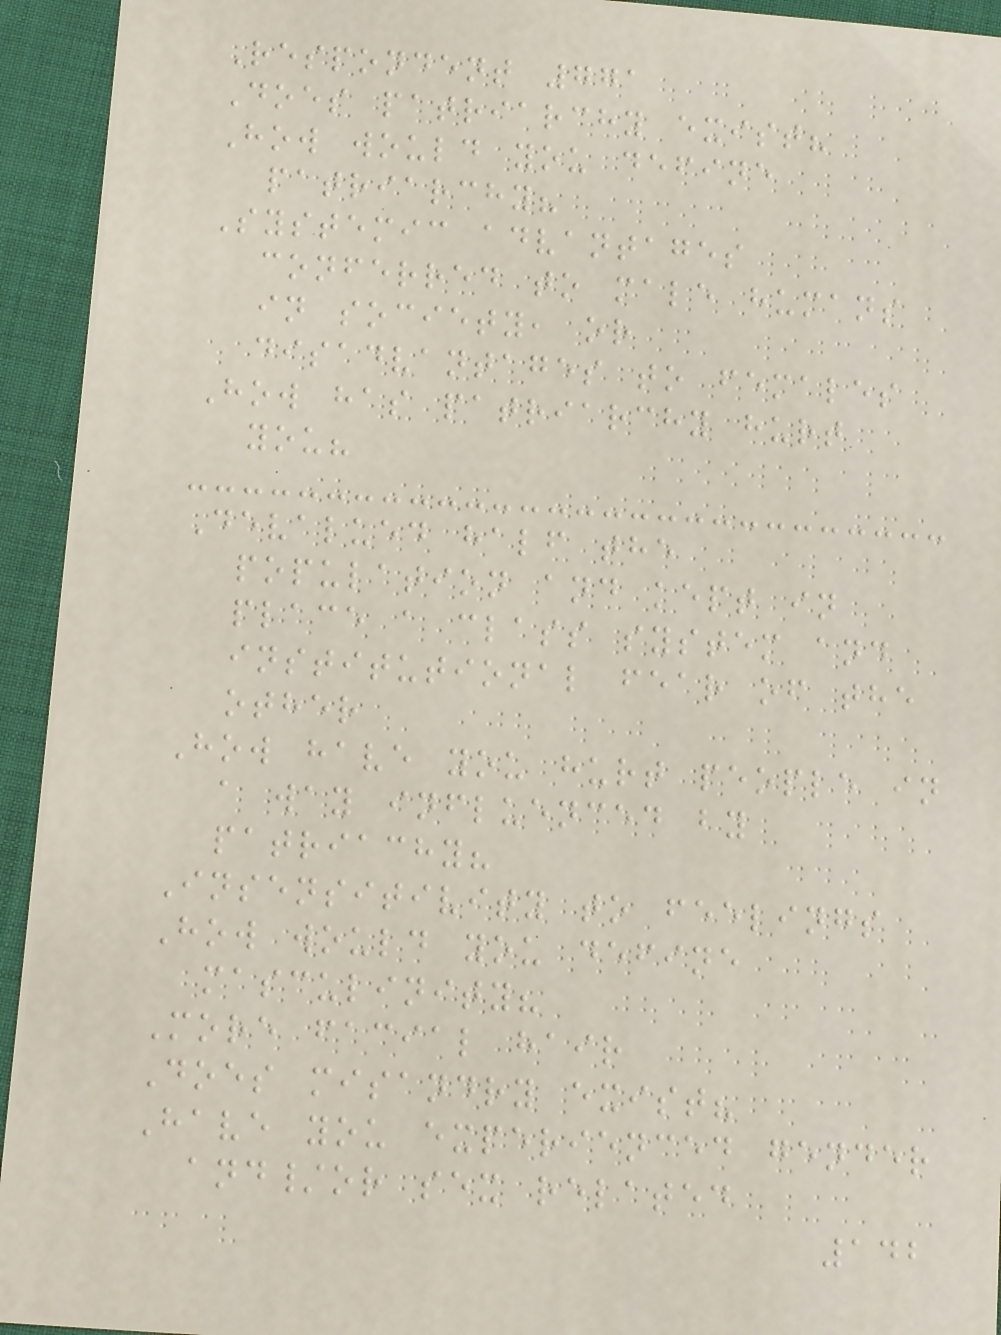Respondent 771
Does patriarchy exist?
How would you define
patriarchy?
Systemic advantages
conferred to male humans
in society, or
disadvantages to females
How has patriarchy hurt
you?
Devalued half the
population and kept in
place a class system and
institutional fear of the
other
How have you hurt people in
a way influenced by
patriachy?
Insensitivity to feelings
How would you define
masculinity?
More facial hair
Does misandry exist?
Have you experienced gender
and/or sex related
142
